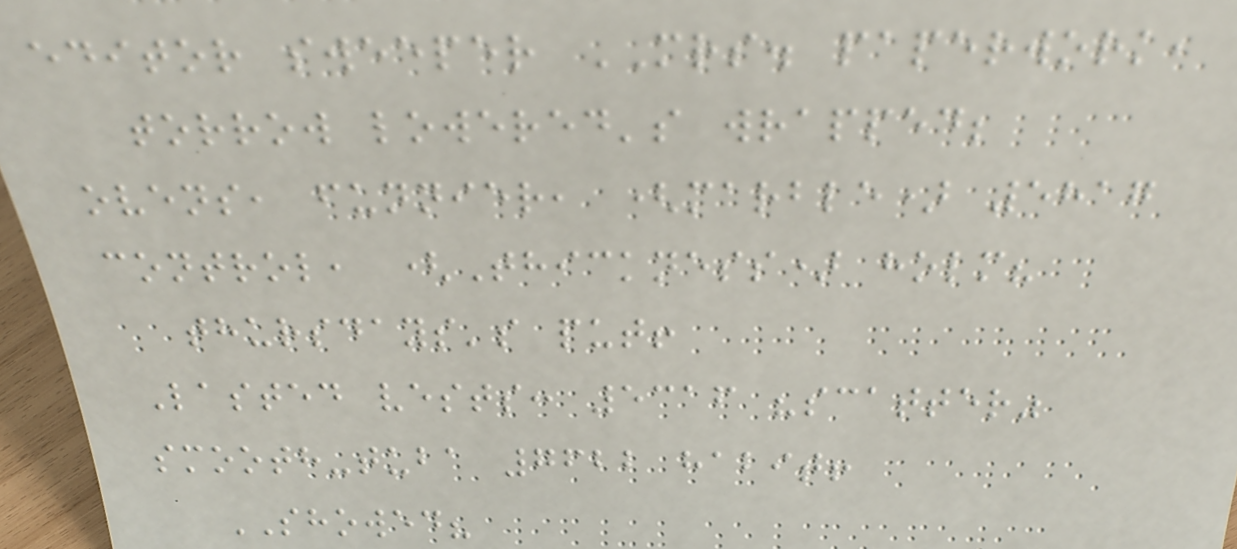editor sweeper MRS. paperwork,
torrow lowered's wrapped;
ovens, funnier, (marble) 5817
control, (Thickness) holm?
thursdays's put!
Lasted vests: 5316 "scatter"
smooth-tuba 7622 habit!
SHOWED?
